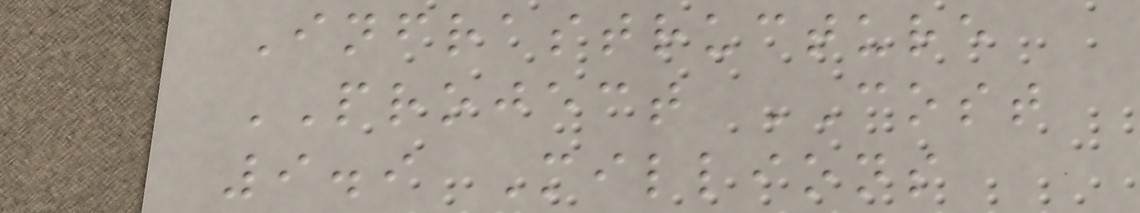Infrastructure
PROJECT COST
9.9 Millions
